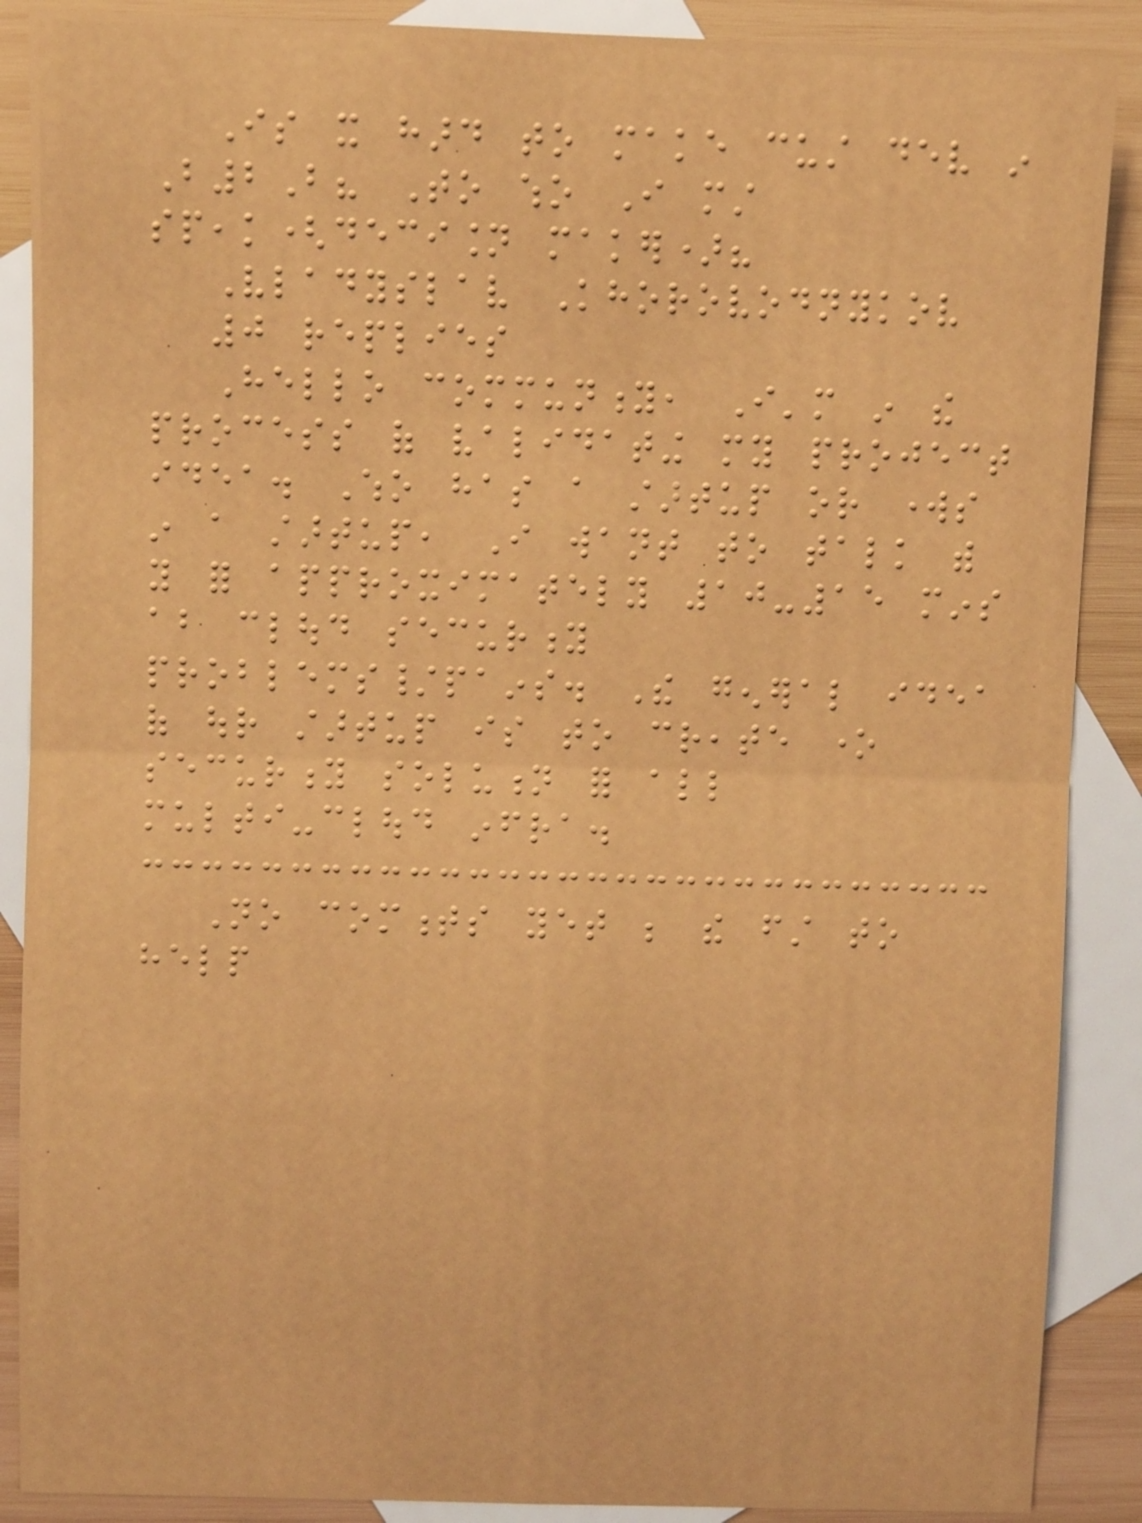Is it hard to make cust dev in
B2B? To who I must
speak(decision maker)?
Vladyslav Khorovodnykov
0 replies
Hello community, I'm in the
process of validating my project
idea. Who has a startup or works
in a startup, I want to talk with
you for approximately 10-15 mins
about cloud security
problems/pains. The general idea
of our startup is to create one
security solution for all
multi-cloud infra.
No comments yet be the first to
help
